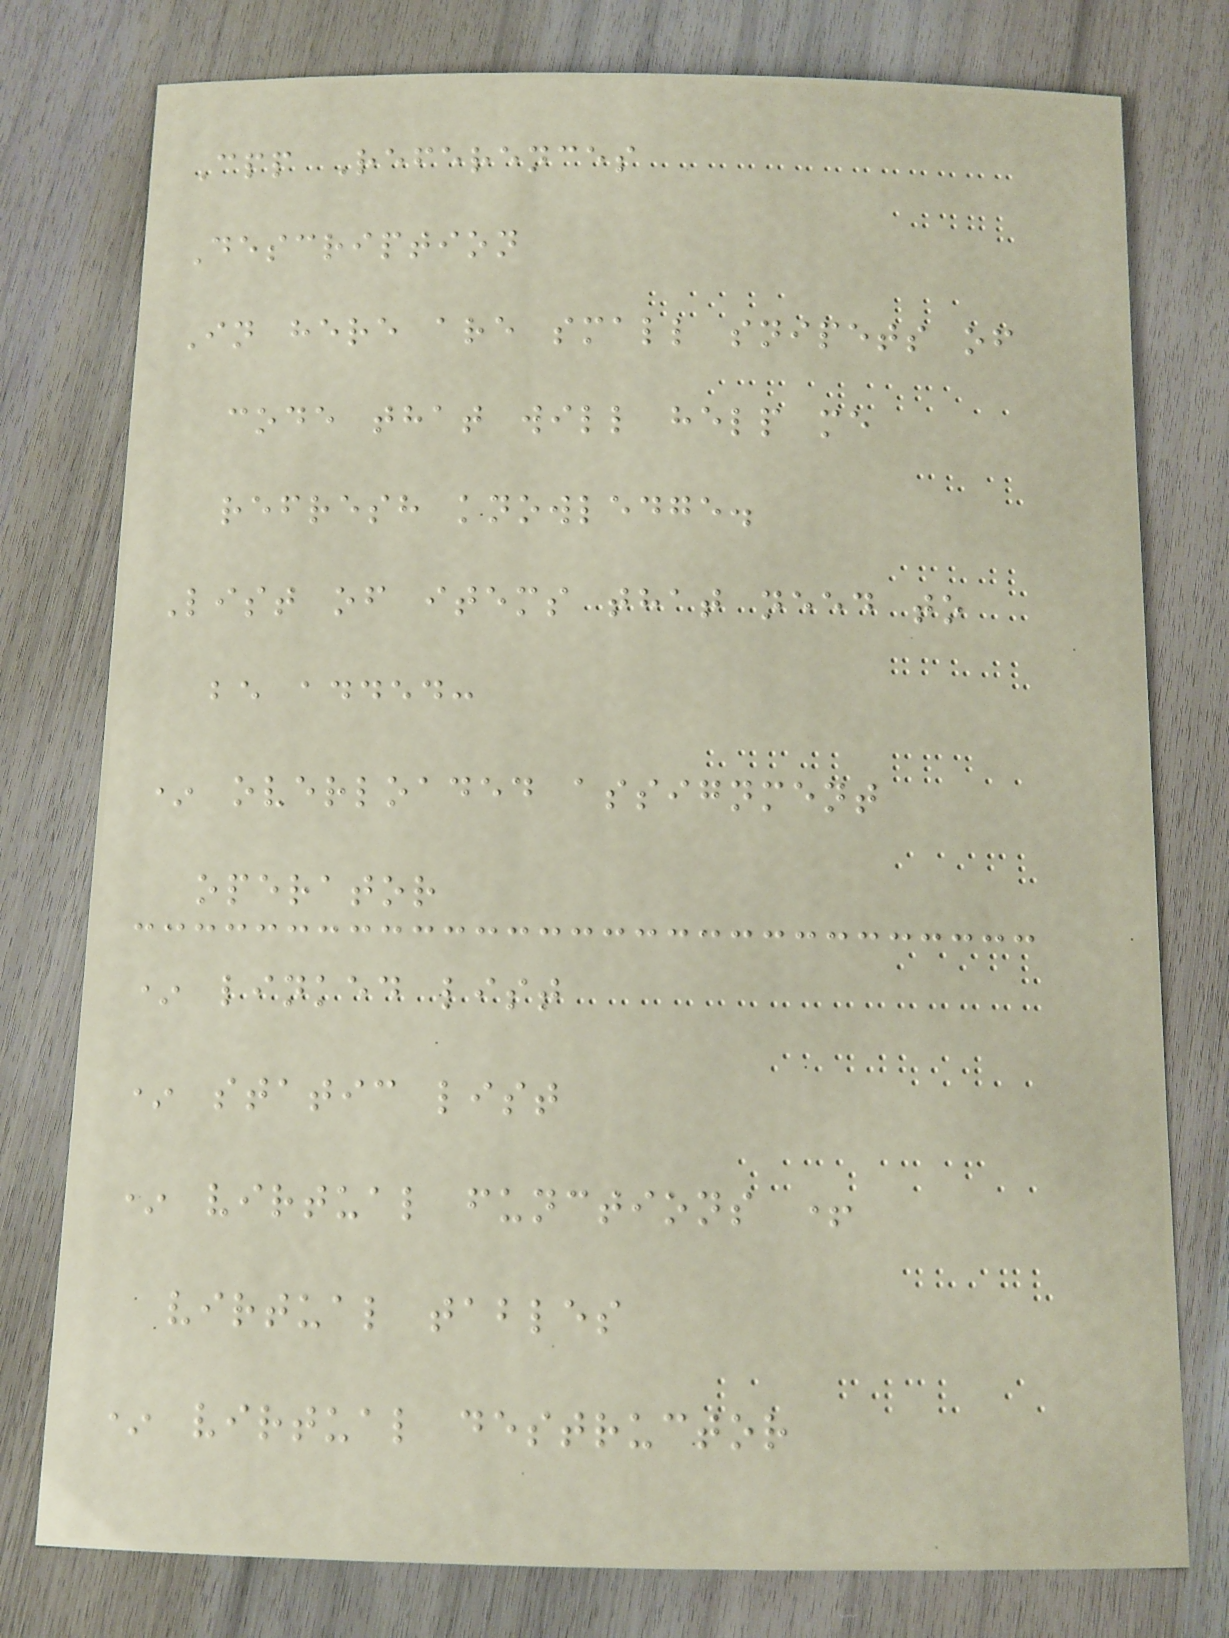Cpp References
Description
In here are small snipets of
code that will help me
refresh knowledge.
List of items that need to
be added:
* overloaded assignment
operator
* linked list
* static list
* virtual functions +
virtual tables
* virtual destructor
